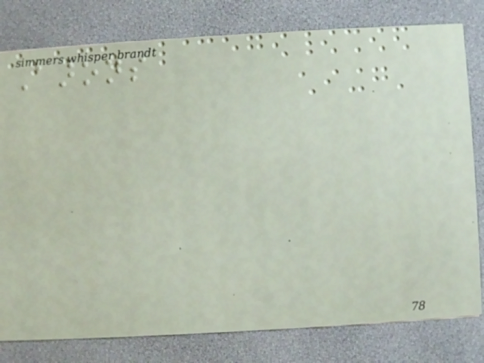Aarons
